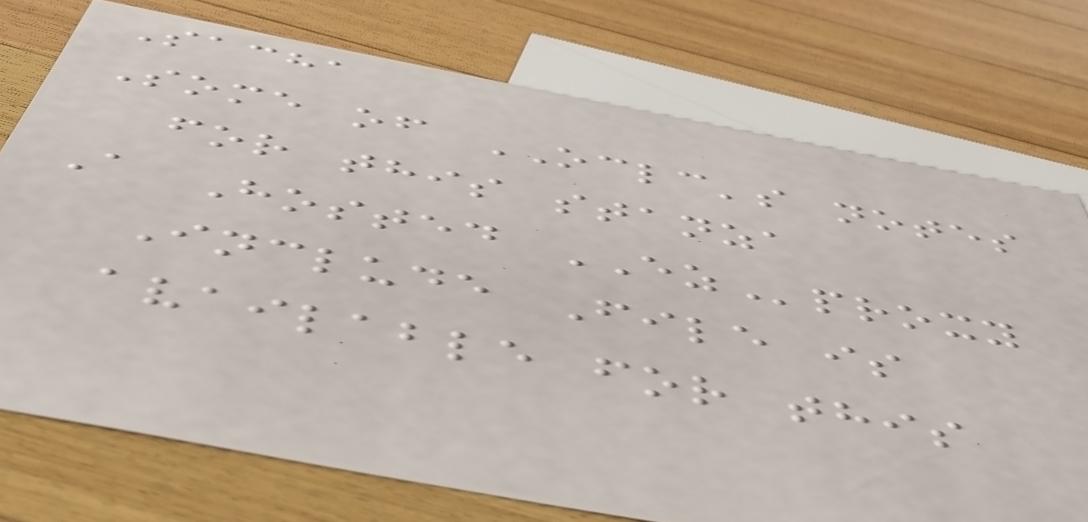Sacha
Some of OCLC's notes
for this stanza
A Hosted EZproxy
Include File is
available for this
